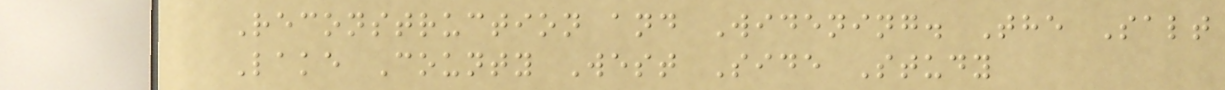Reconstruction and Widening. The Salt
Lake County West Side Study
